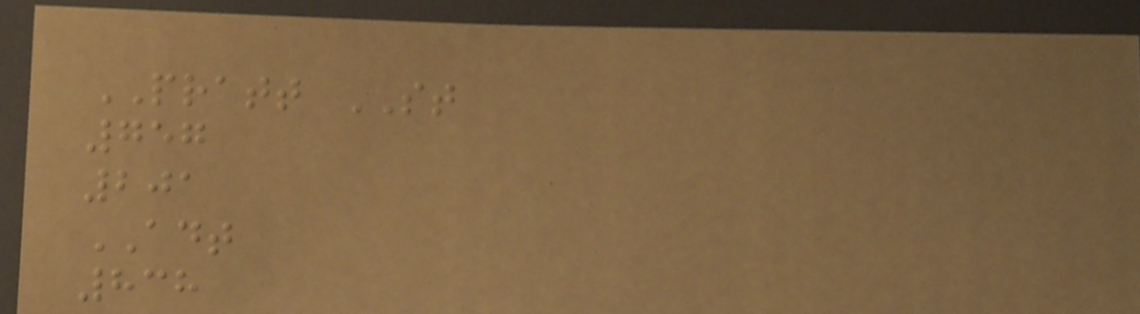PRATT ST
757
201
ADT
838
